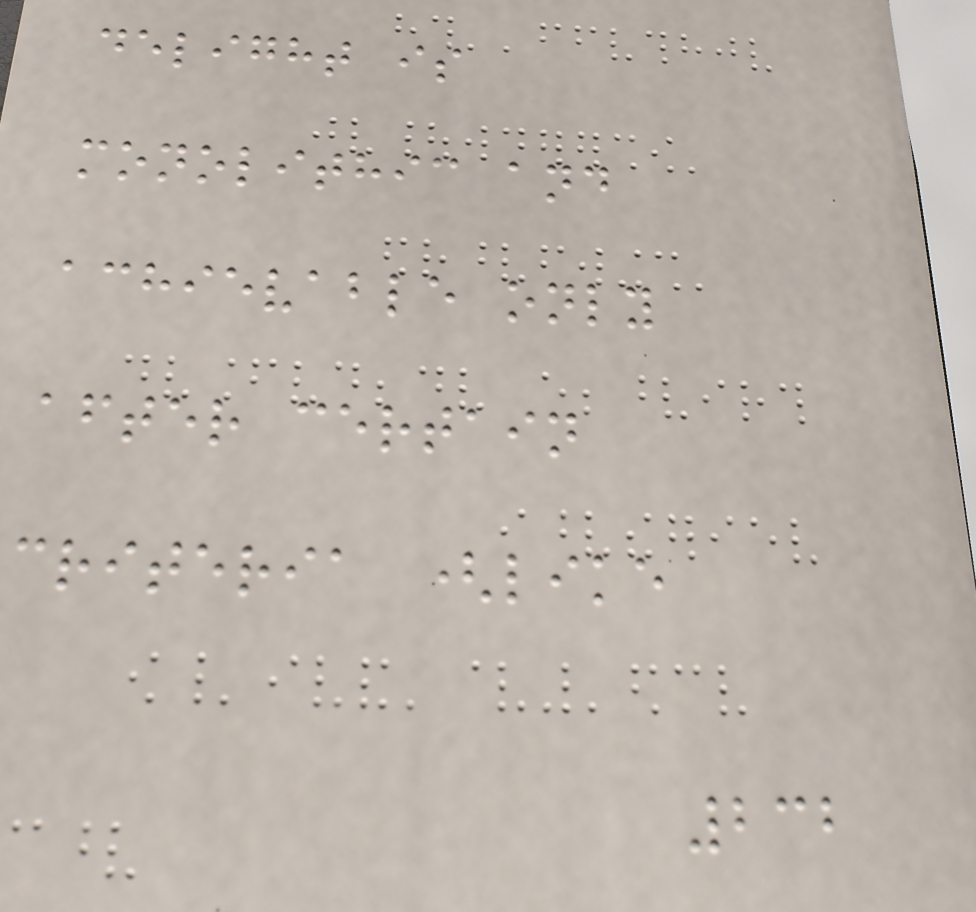delight is
monolithic and
achievable only
after certain
criteria (like
232
